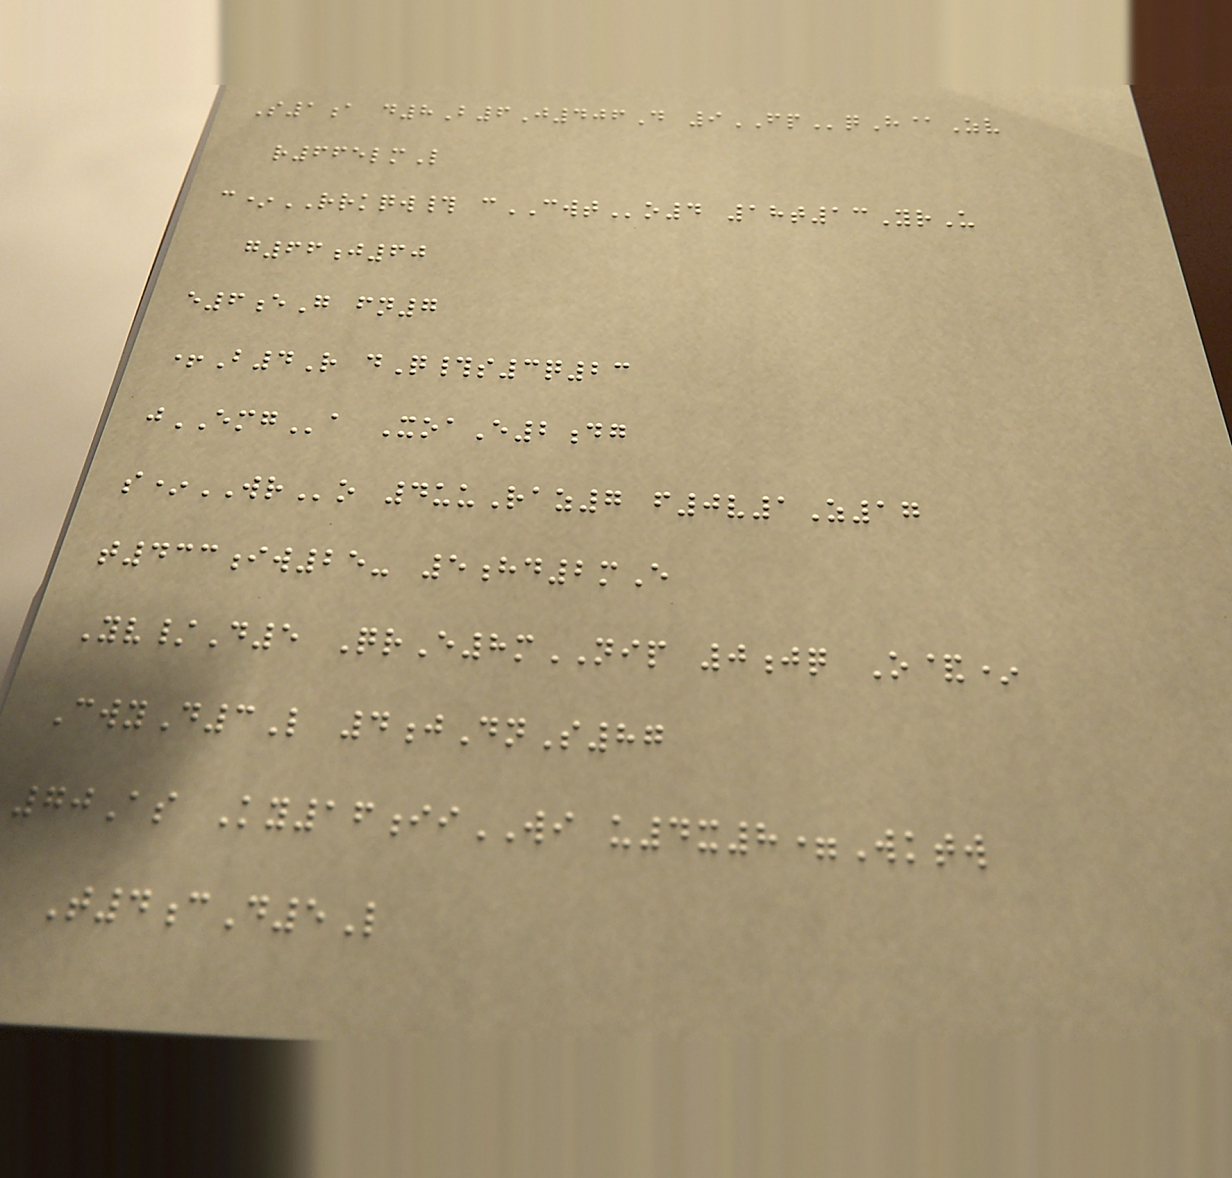S1a d8B6J406D 9FPqH@Zv
r665lmL
c*RRKQW# cCWTo4 18t13YrU
g66j60
e6eG fn7
+B4R dQ#s3q23
jEMGa XoaE2dg
s*WRo 4uuRaz7 f0v1Z17
t433iw25- 5hd2mE
Yv/D5 QrE8mNIP 0jq O&*
CwyD3L 4jDnS87
70As Ky16iiWI u4x8=Wktw
T4cD5L
